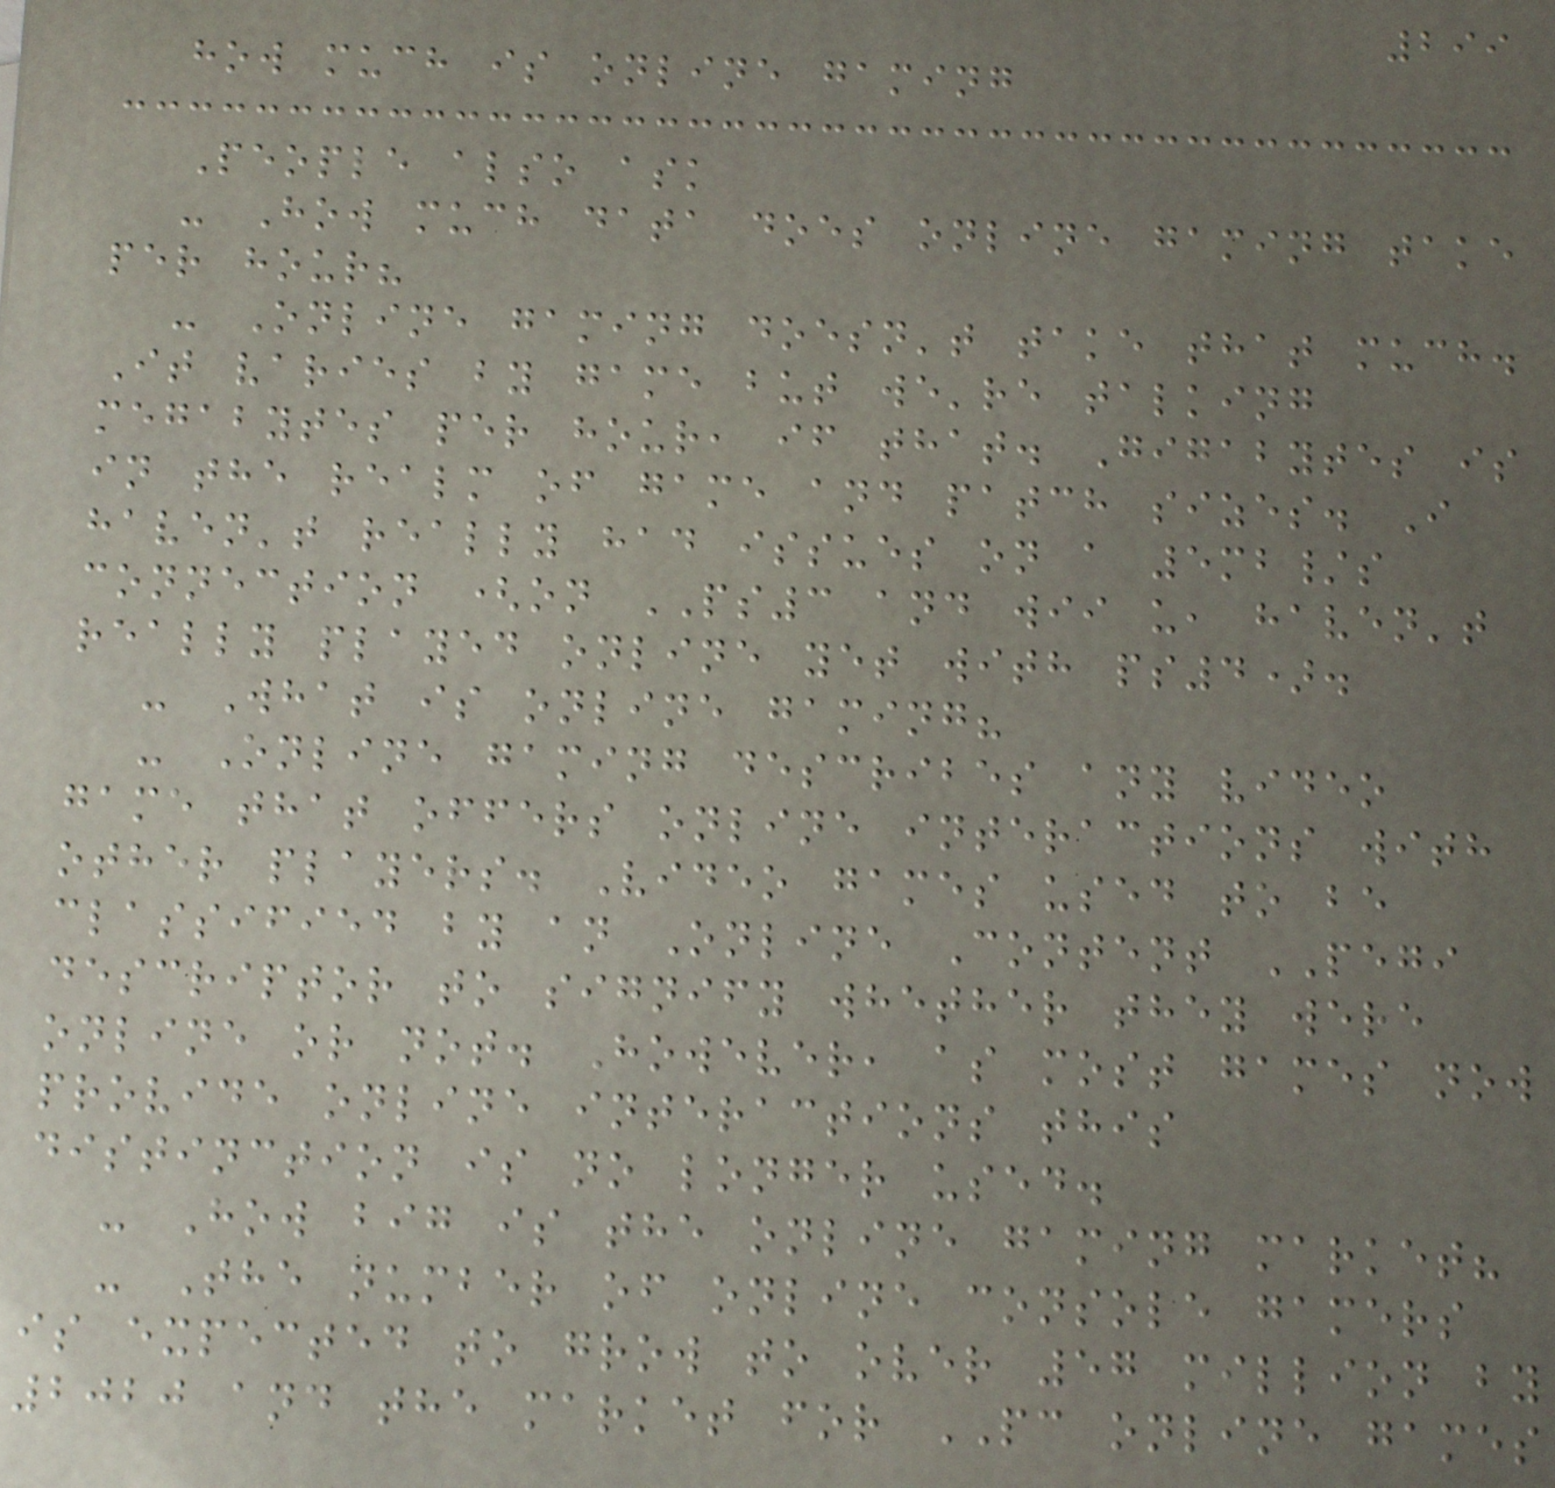299
how much is online gaming
People also ask
- How much data does online gaming take
per hour?
- Online gaming doesn't take that much.
It varies by game but we're talking
megabytes per hour, if that. Gigabytes is
in the realm of game and patch sizes. I
haven't really had issues on a 5mb/s
connection (on PS3 and wii u, haven't
really played online yet with ps4).
- What is online gaming?
- Online gaming describes any video
game that offers online interactions with
other players. Video games used to be
classified by an Online Content PEGI
descriptor to signify whether they were
online or not. However, as most games now
provide online interactions this
distinction is no longer used.
- How big is the online gaming market?
- The number of online console gamers
is expected to grow to over 57 million by
2020 and the market for PC online games
